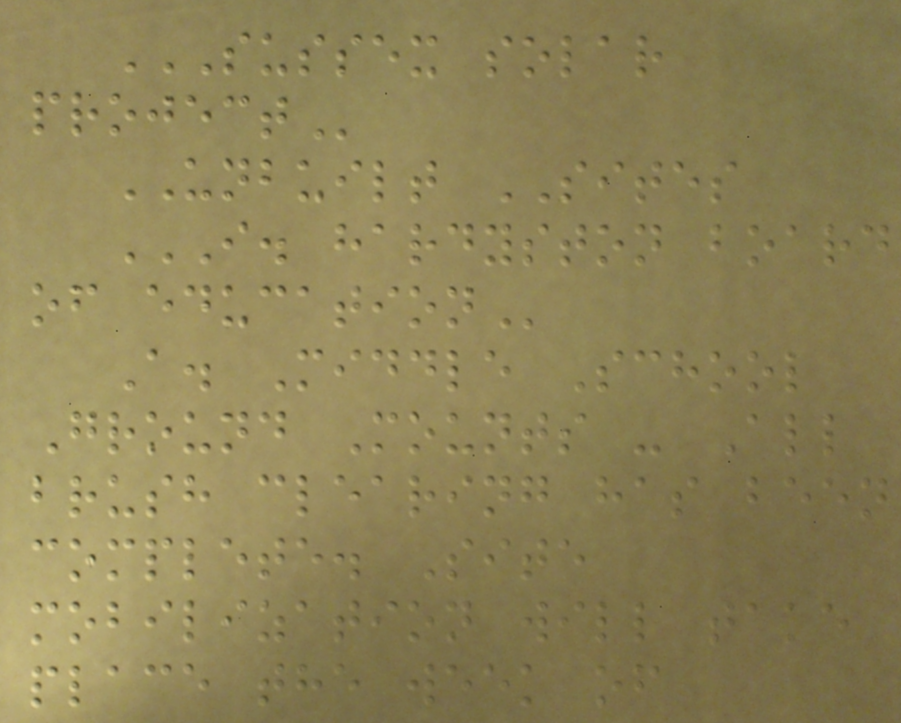SUSSEX SOLAR
PROJECT
UNBUILT SITES
I. HARDYSTON BOARD
OF EDUCATION
A. Middle School
Ground Mounts - All
brush clearing has been
complete. Site
mobilization will take
place the week of
